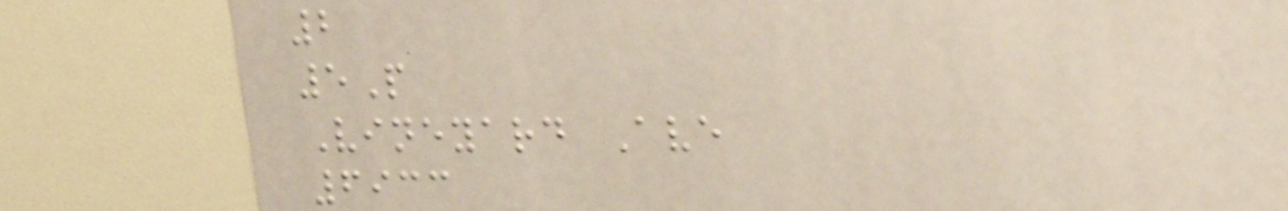2
5P
Vineyard Ave
6933
